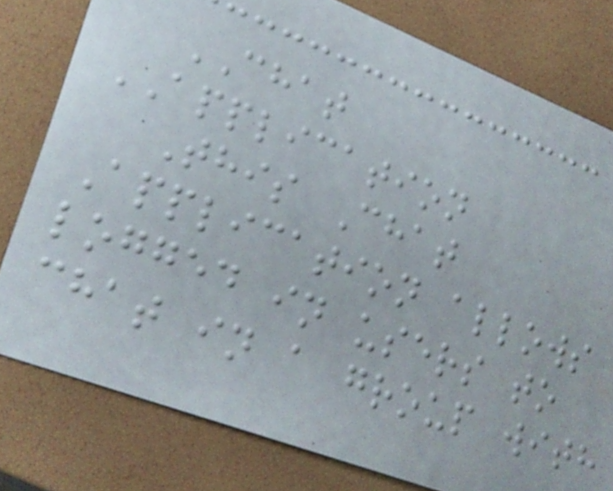CHAT
APPLICATION
This Chat
Application allows
logged in users to
chat in a group with
